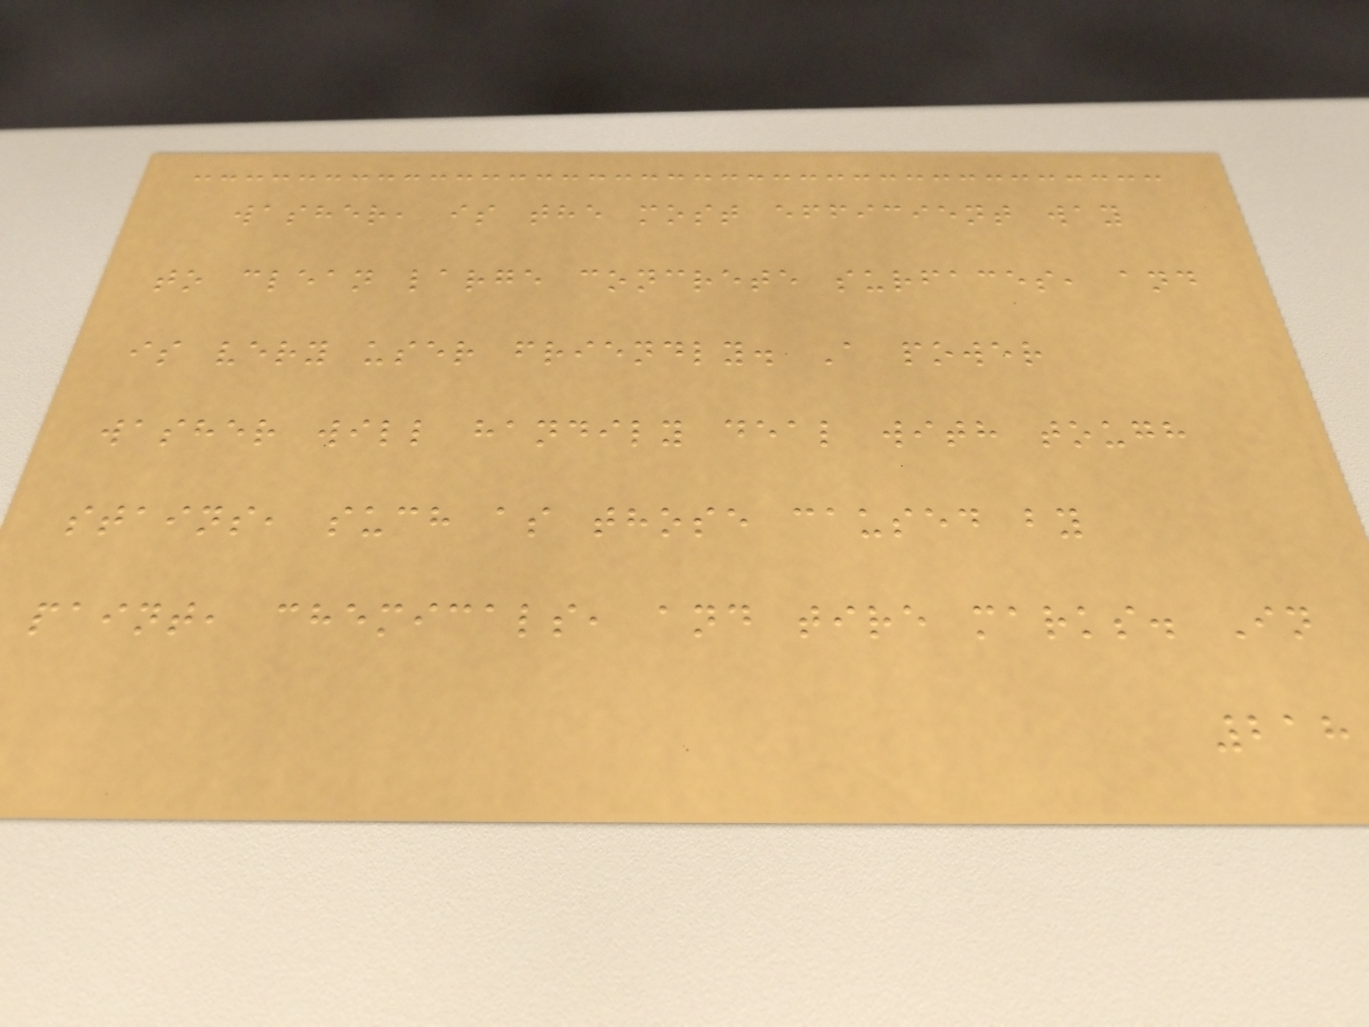washer, is the most efficient way
to clean large concrete surfaces, and
is very user friendly. A power
washer will handily deal with tough
stains, such as those caused by
paint, chemicals, and tire marks. In
218
